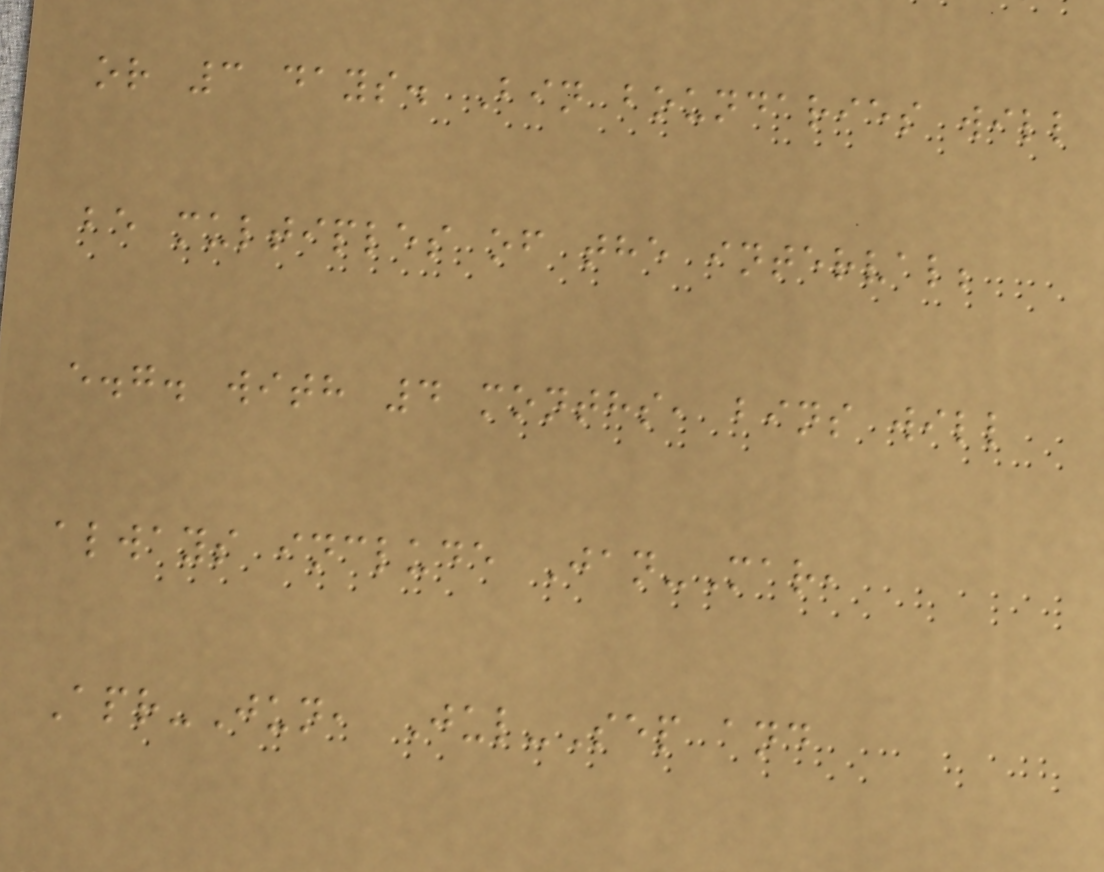or 3 days. Bin boundaries will
be multiples of the interval;
e.g. with 4 months, bins will
always include Jan-Mar,
Apr-Jun, Jul-Sep and
